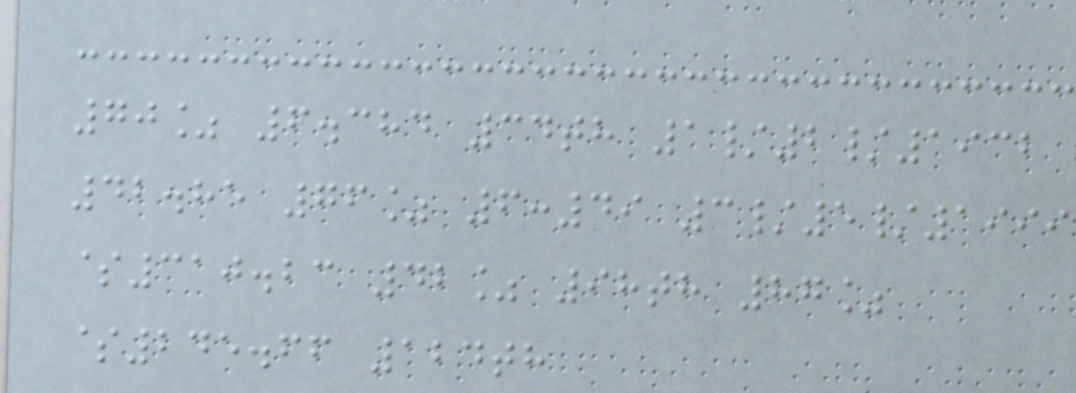70% 6.384 34th 1/2/1932
42.85 76% 6:49 3/5/1999
$310.23 42% 98th 87%
$245.66 124th
